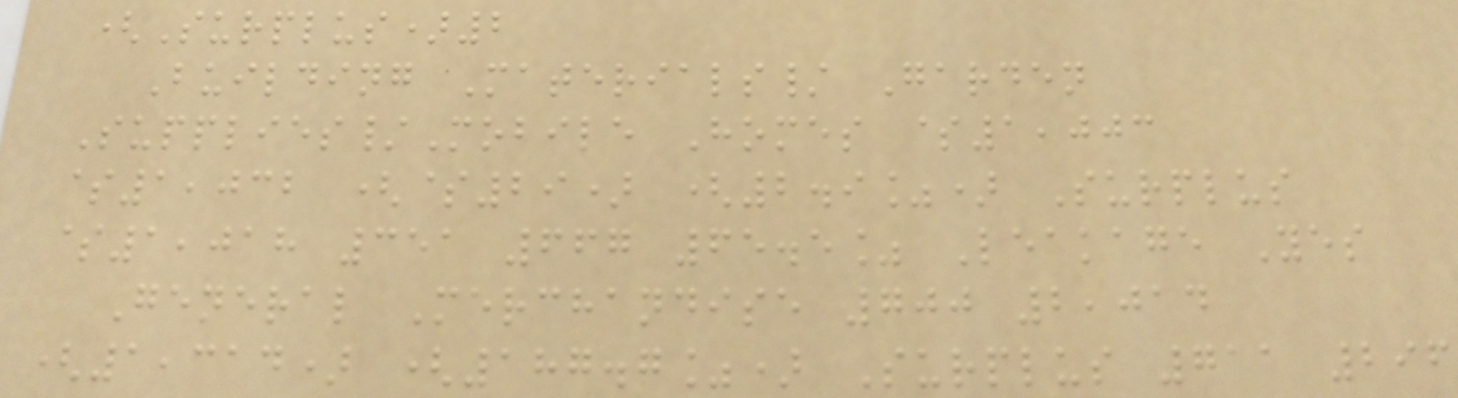(Surplus)2
Building Materials/ Garden
Supplies/Mobile Homes $1,003
$1,032 ($29) (2.9%) Surplus
$1,018 351 667 65.5% Leakage Yes
General Merchandise 700 2,014
(1,314) (187.7%) Surplus 711 296
